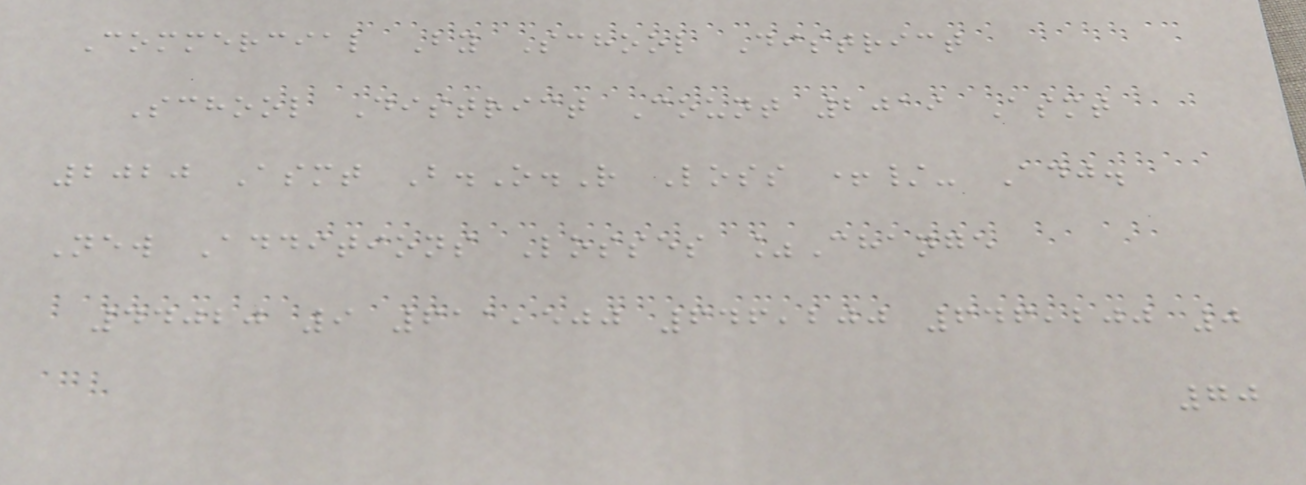Commercial By School District
School District Count 2019 Asmt
2020 Asmt B.O.R Loss +/- Adj.
New Additions Losses %Change
44020 9 611,500 646,200 646,200 0
70
